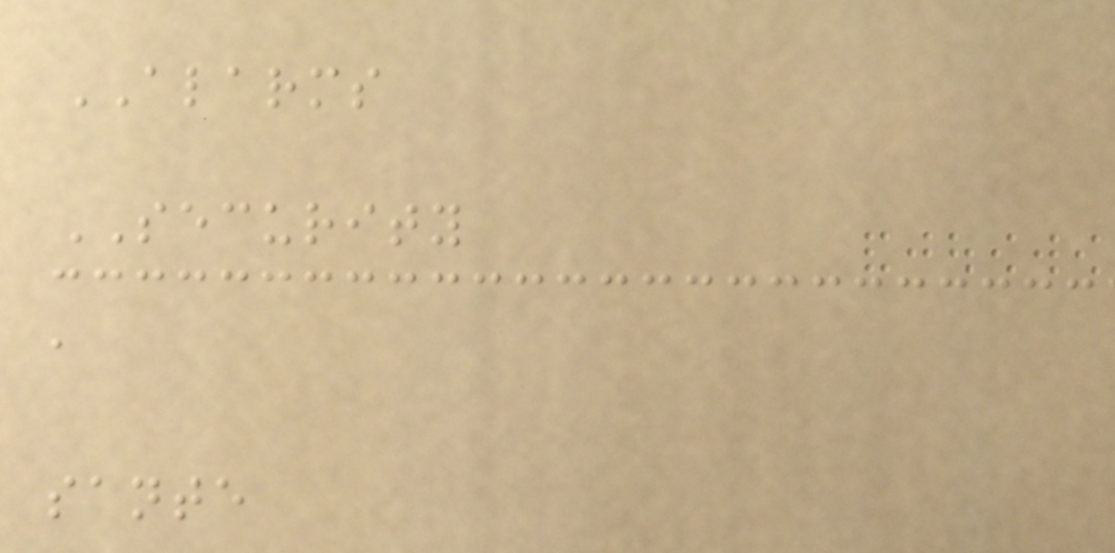ALARMS
SECURITY
a
sante
